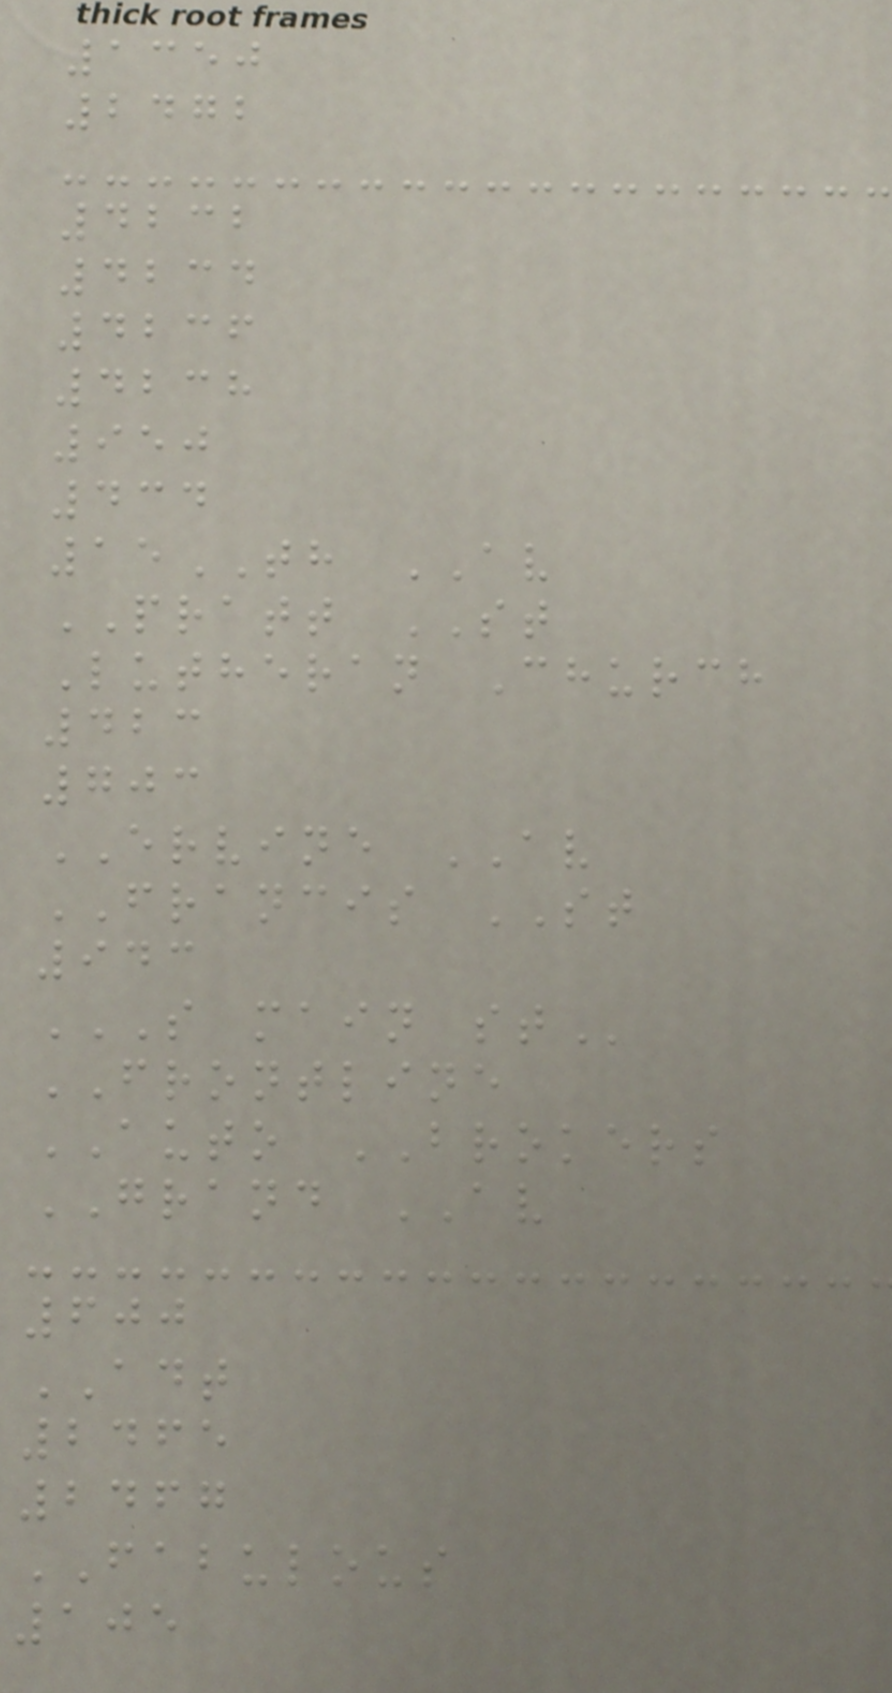1350
2472
4232
4234
4236
4238
950
434
15TH AV
PRATT ST
Lutheran Church
423
703
ERVINE AV
FRANCIS ST
943
S MAIN ST
FRONTLINE
AUTO BROKERS
GRAND AV
600
ADT
2465
2467
FABULOUS
105
